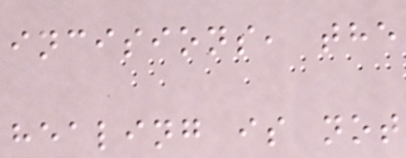incisions, the
healing is not
